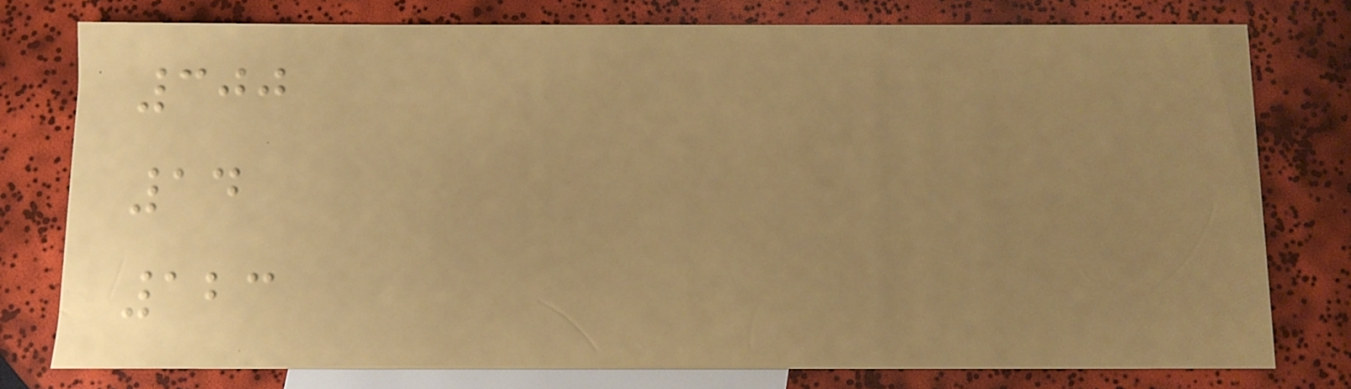300
14
123
